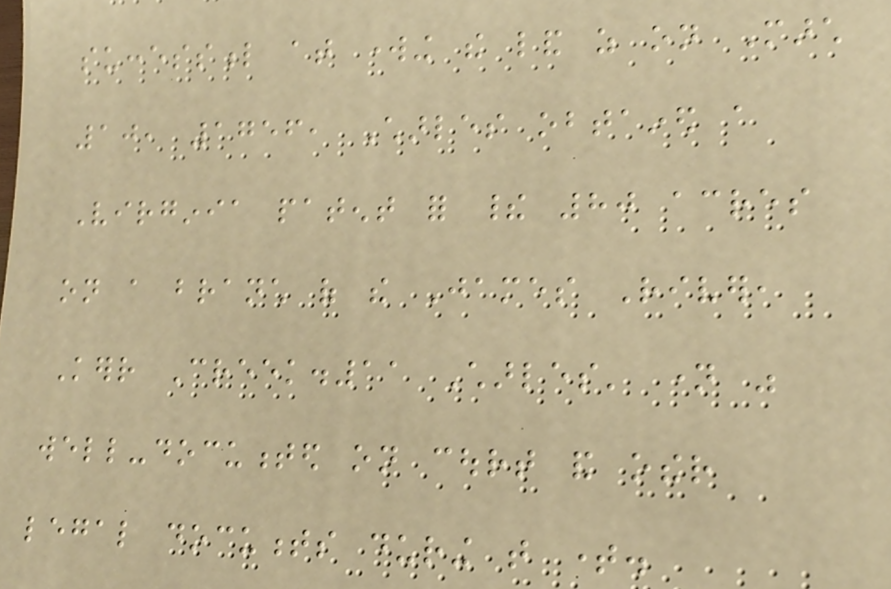successful at working the land as on March
10, 1756, Charles obtained a
Virginia patent for their 80 acres
on a branch of the James River,
Kerr Creek.11 Charles' name was
well-documented on court and other
legal documents during that time.
